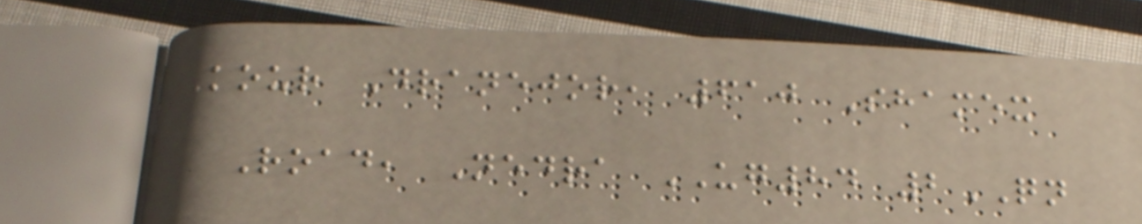Kour Dranejor, 610 Shamex
Road, Nedra UG84 2QN
